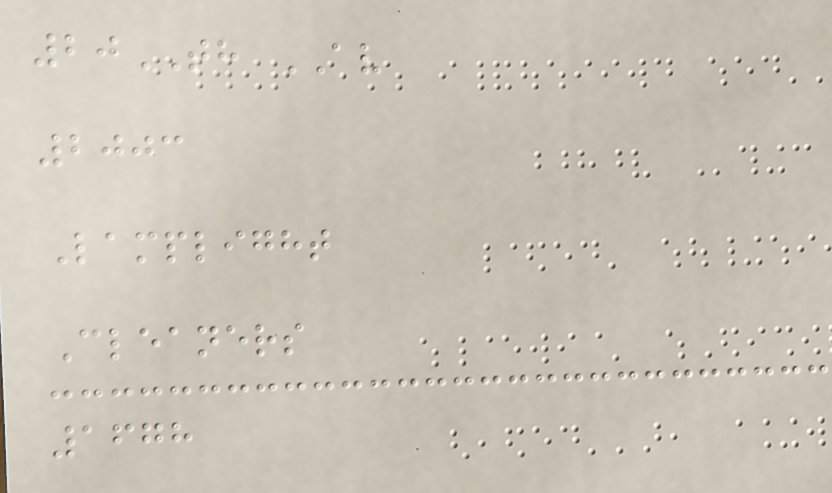20TH AV
2003
Lamplight
Cleaners
1678
